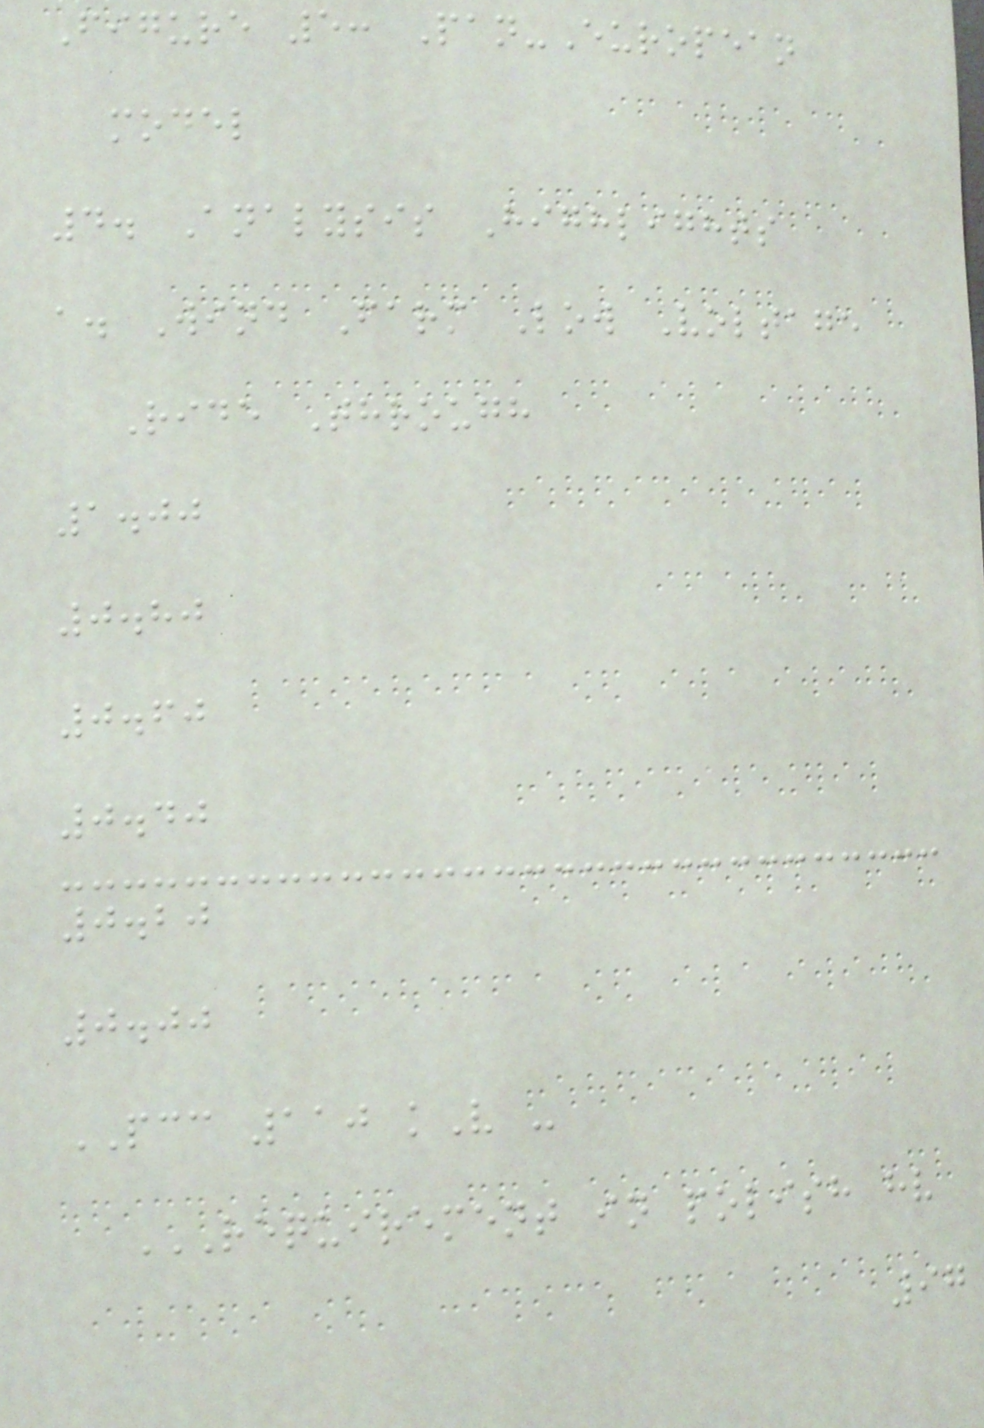Figure 5: Pan-European
model
4. Analysis Highlights
a. Wind Farm Low Voltage
Ride Through
1.00
0.80
0.60
0.40
0.20
0.00
PCC 110 kV -
REQUIREMENT IN POLISH HV
97
